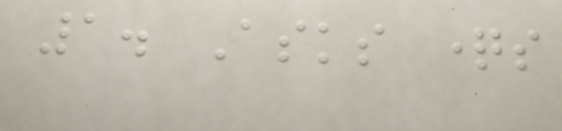1. Asks questions
